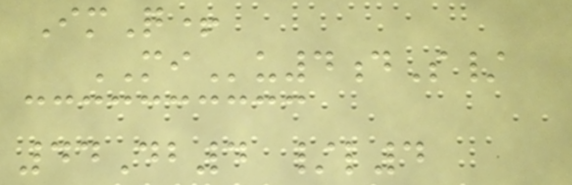ImQ+
MIu4dS/
44Db4 /l4
